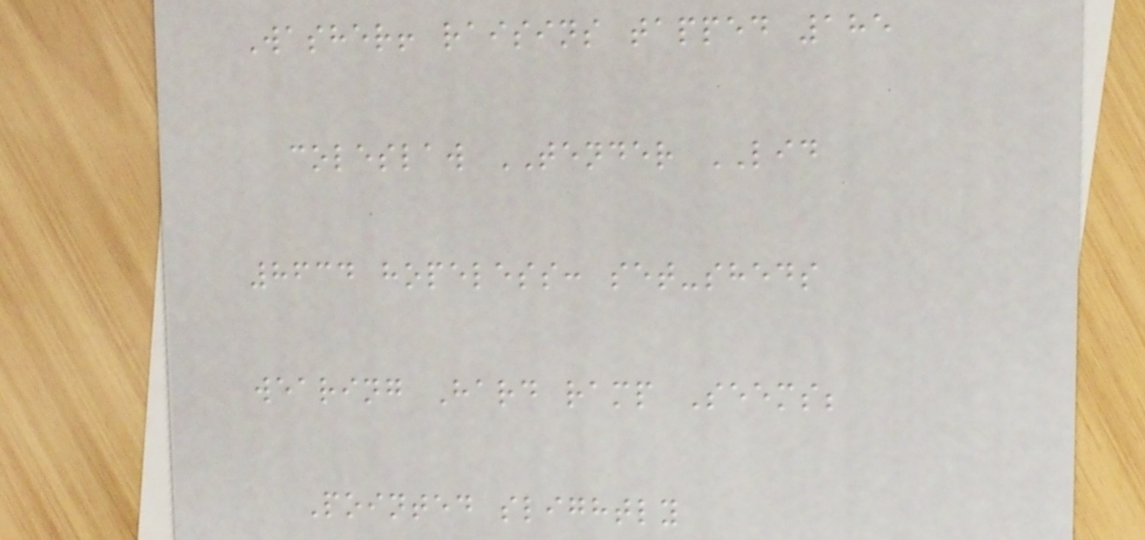Washer! raisins tapped 185
coleslaw TENDER LID
8634 hopeless: set-sheds
wearing Hard ramp Seems;
Pointed slightly
